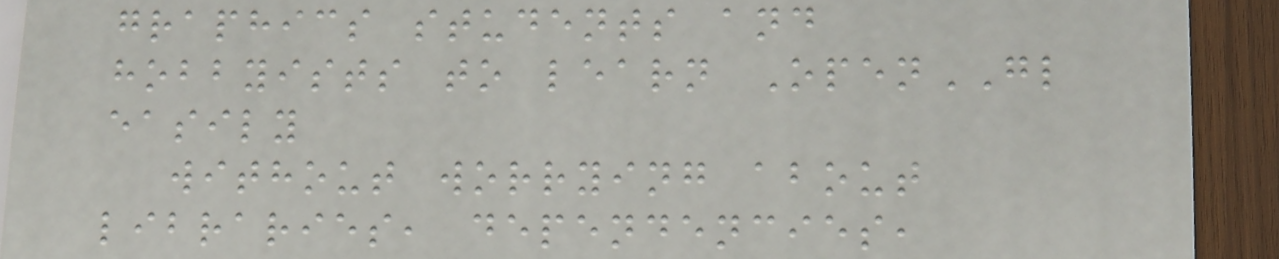graphics students and
hobbyists to learn OpenGL
easily
without worrying about
libraries, dependencies,
